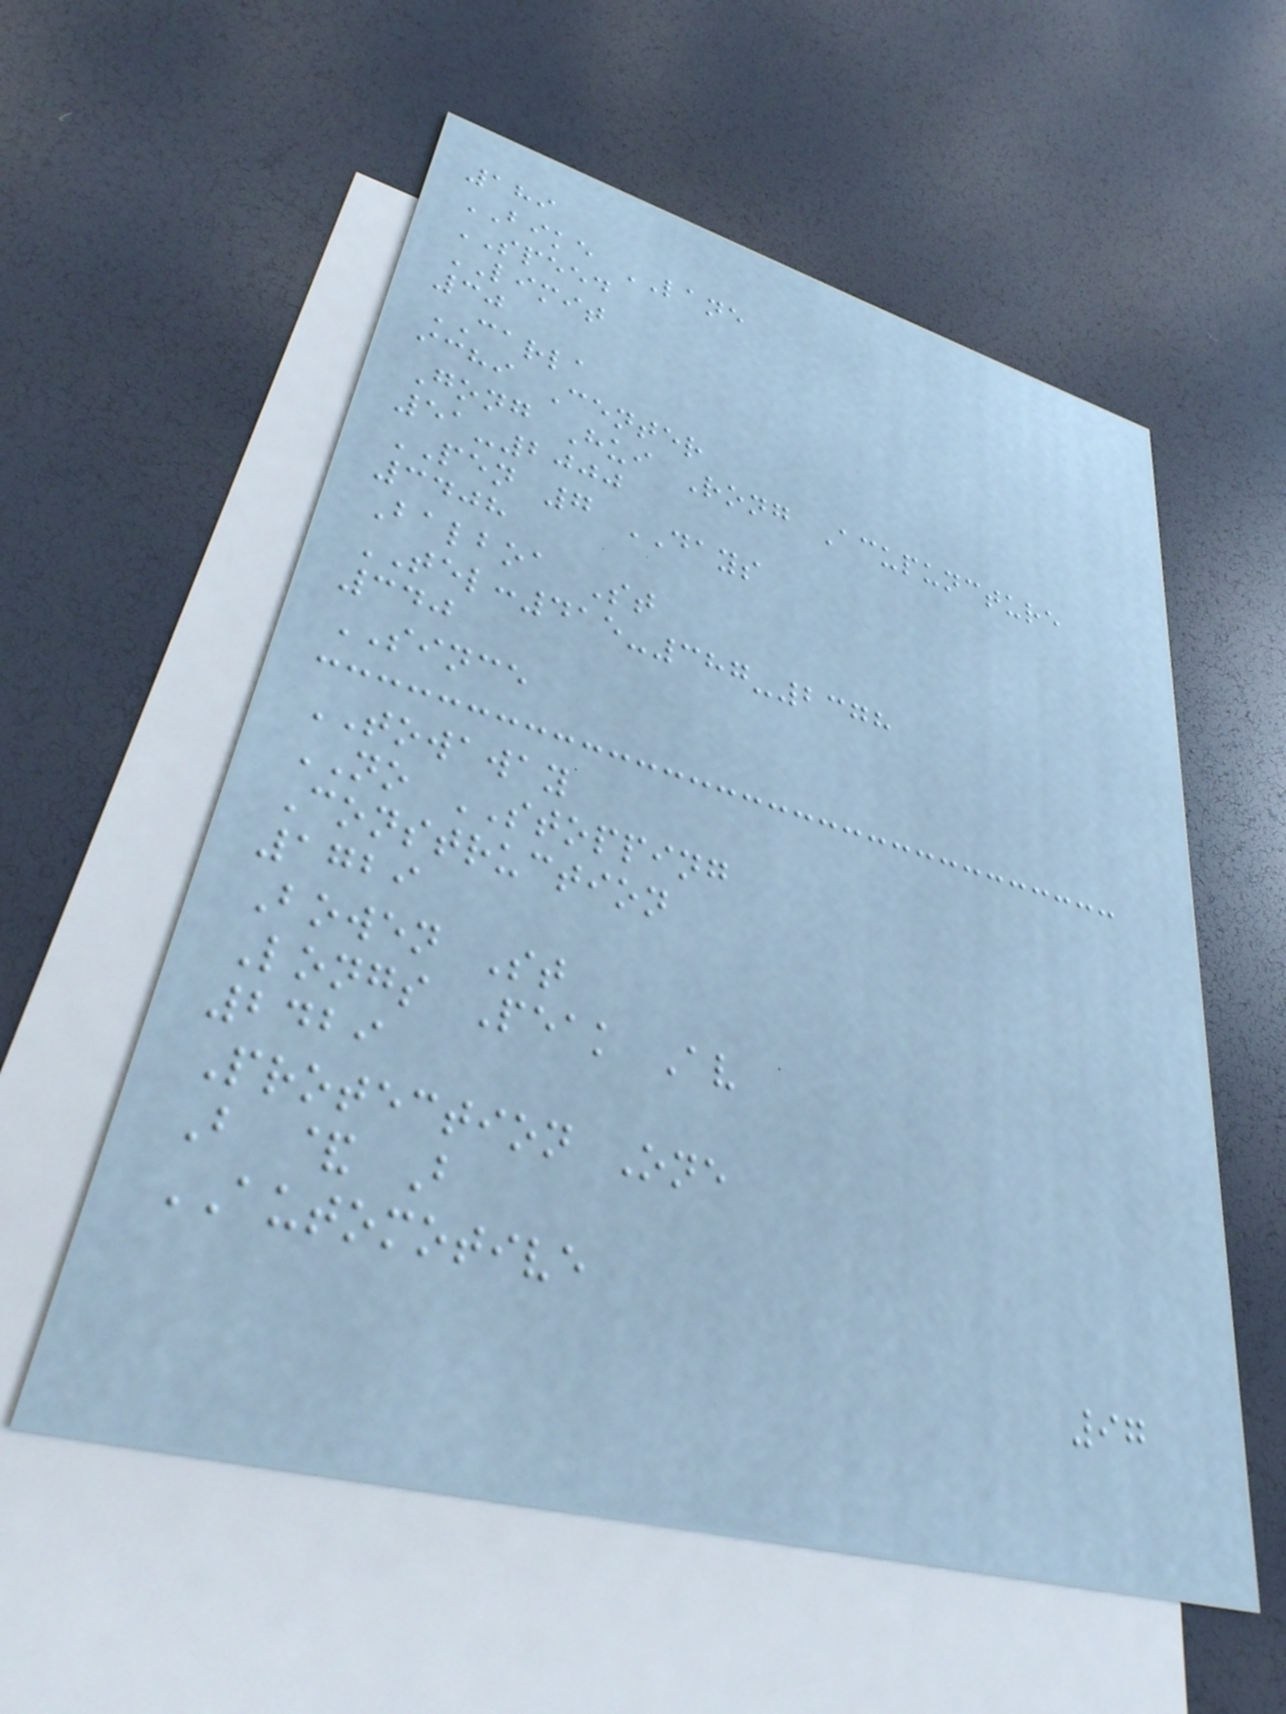189
BIKE LANE
SPEED
LIMIT
30
CARLA
ichi Center
Gong Hui Rong Acupuncture
51-2000
PEN 7 DAYS
3408
Balboa St
TEL:415-387-2378
340
SINCE
TOWAWAY
NO STOPPING
Construction
1729
Bowen St
Longs Peak Av
2429
Protection One
B & B
AUTOMOTIVE
97
